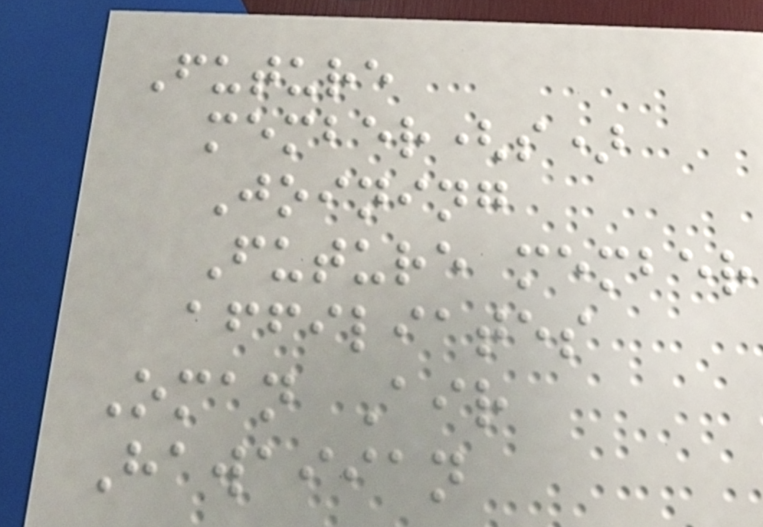Future
member(s)
Joining
Future member
affiliates
Oman Air
Hawaiian
